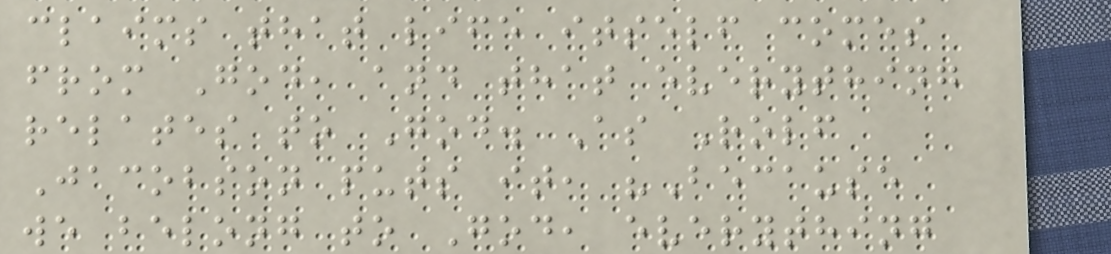claims that life itself comes
from God, and that everything
relates to God. As Rolf
Jacobson puts it, "Because
we belong to God, everything
